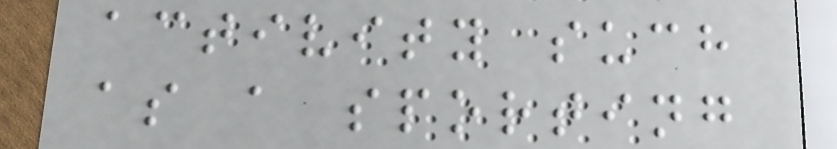activity such
as a sporting
